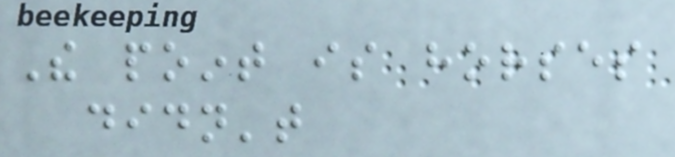The point is horses
didn't
